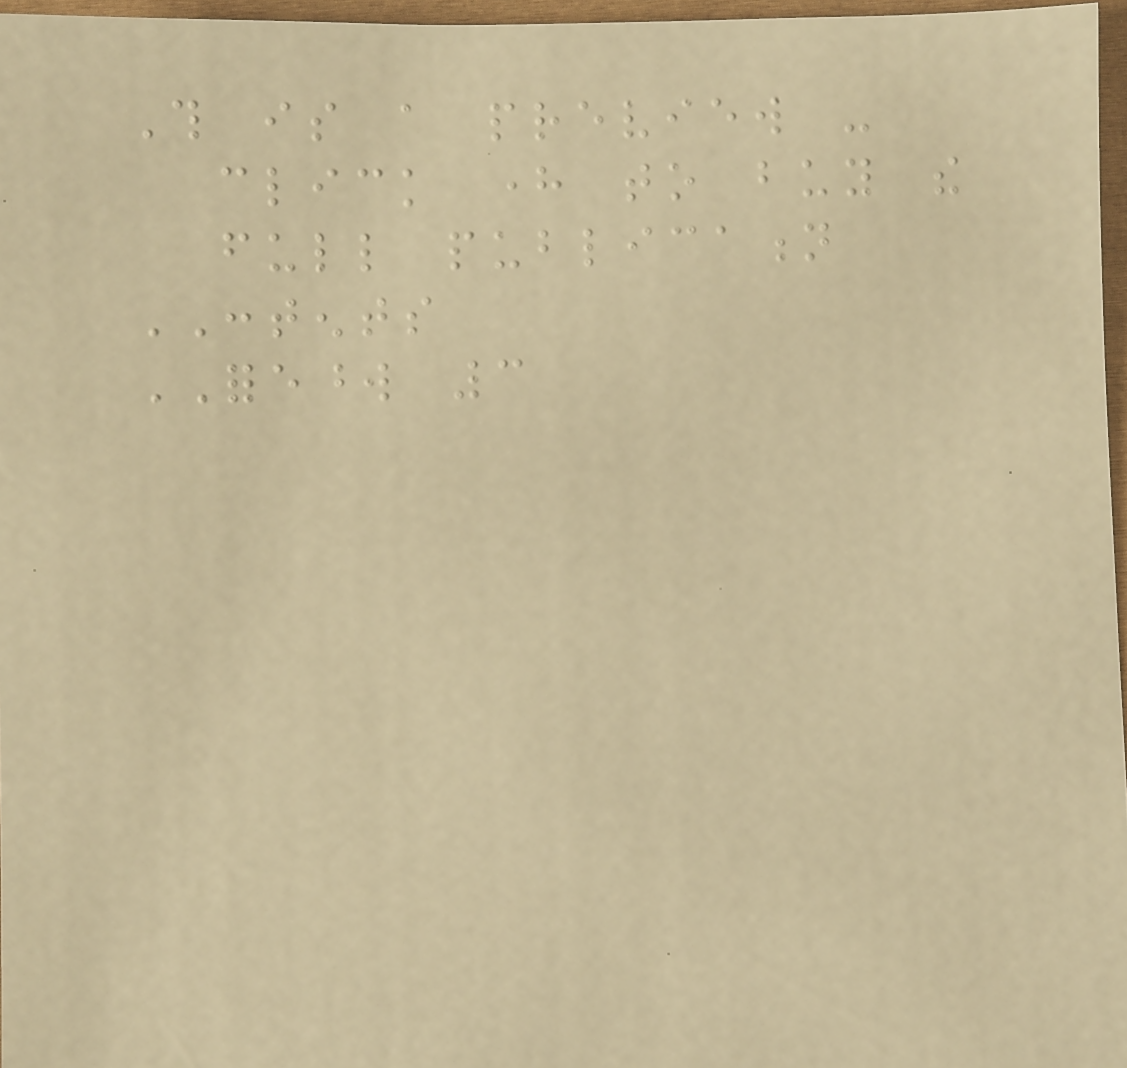This is a preview -
click here to buy the
full publication
CONTENTS
FOREWORD 3
